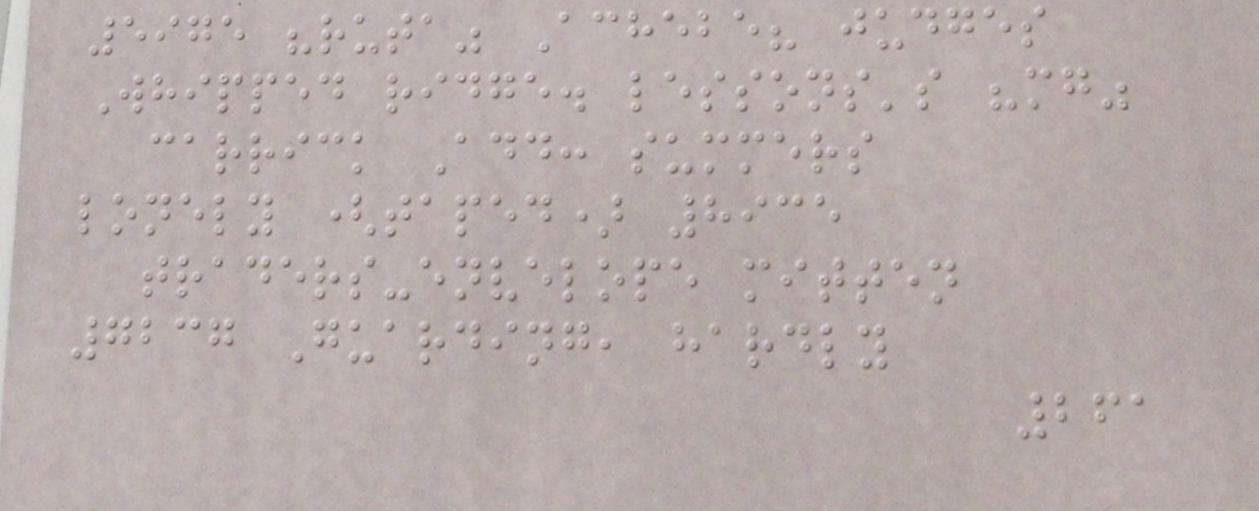5975 "ruta" Achebe? judges
Whipped ridge. lessons's "mg"
carrick Add: summers
lonely (taped) 8935
traders-envelope mitten
7237 Guarding, hardly
261
